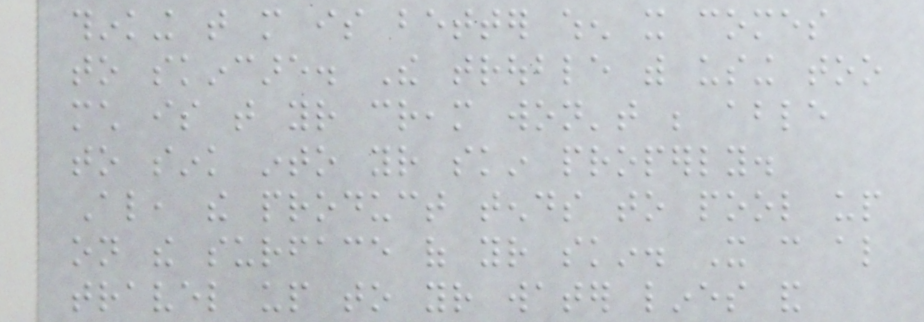thinking that more is better when it comes
to skincare. The trouble with using too
much is that your cream won't be able
to sink into your skin properly.
Also, the product tends to pool up
on the surface of your skin. It can also
travel up to your water lines and
